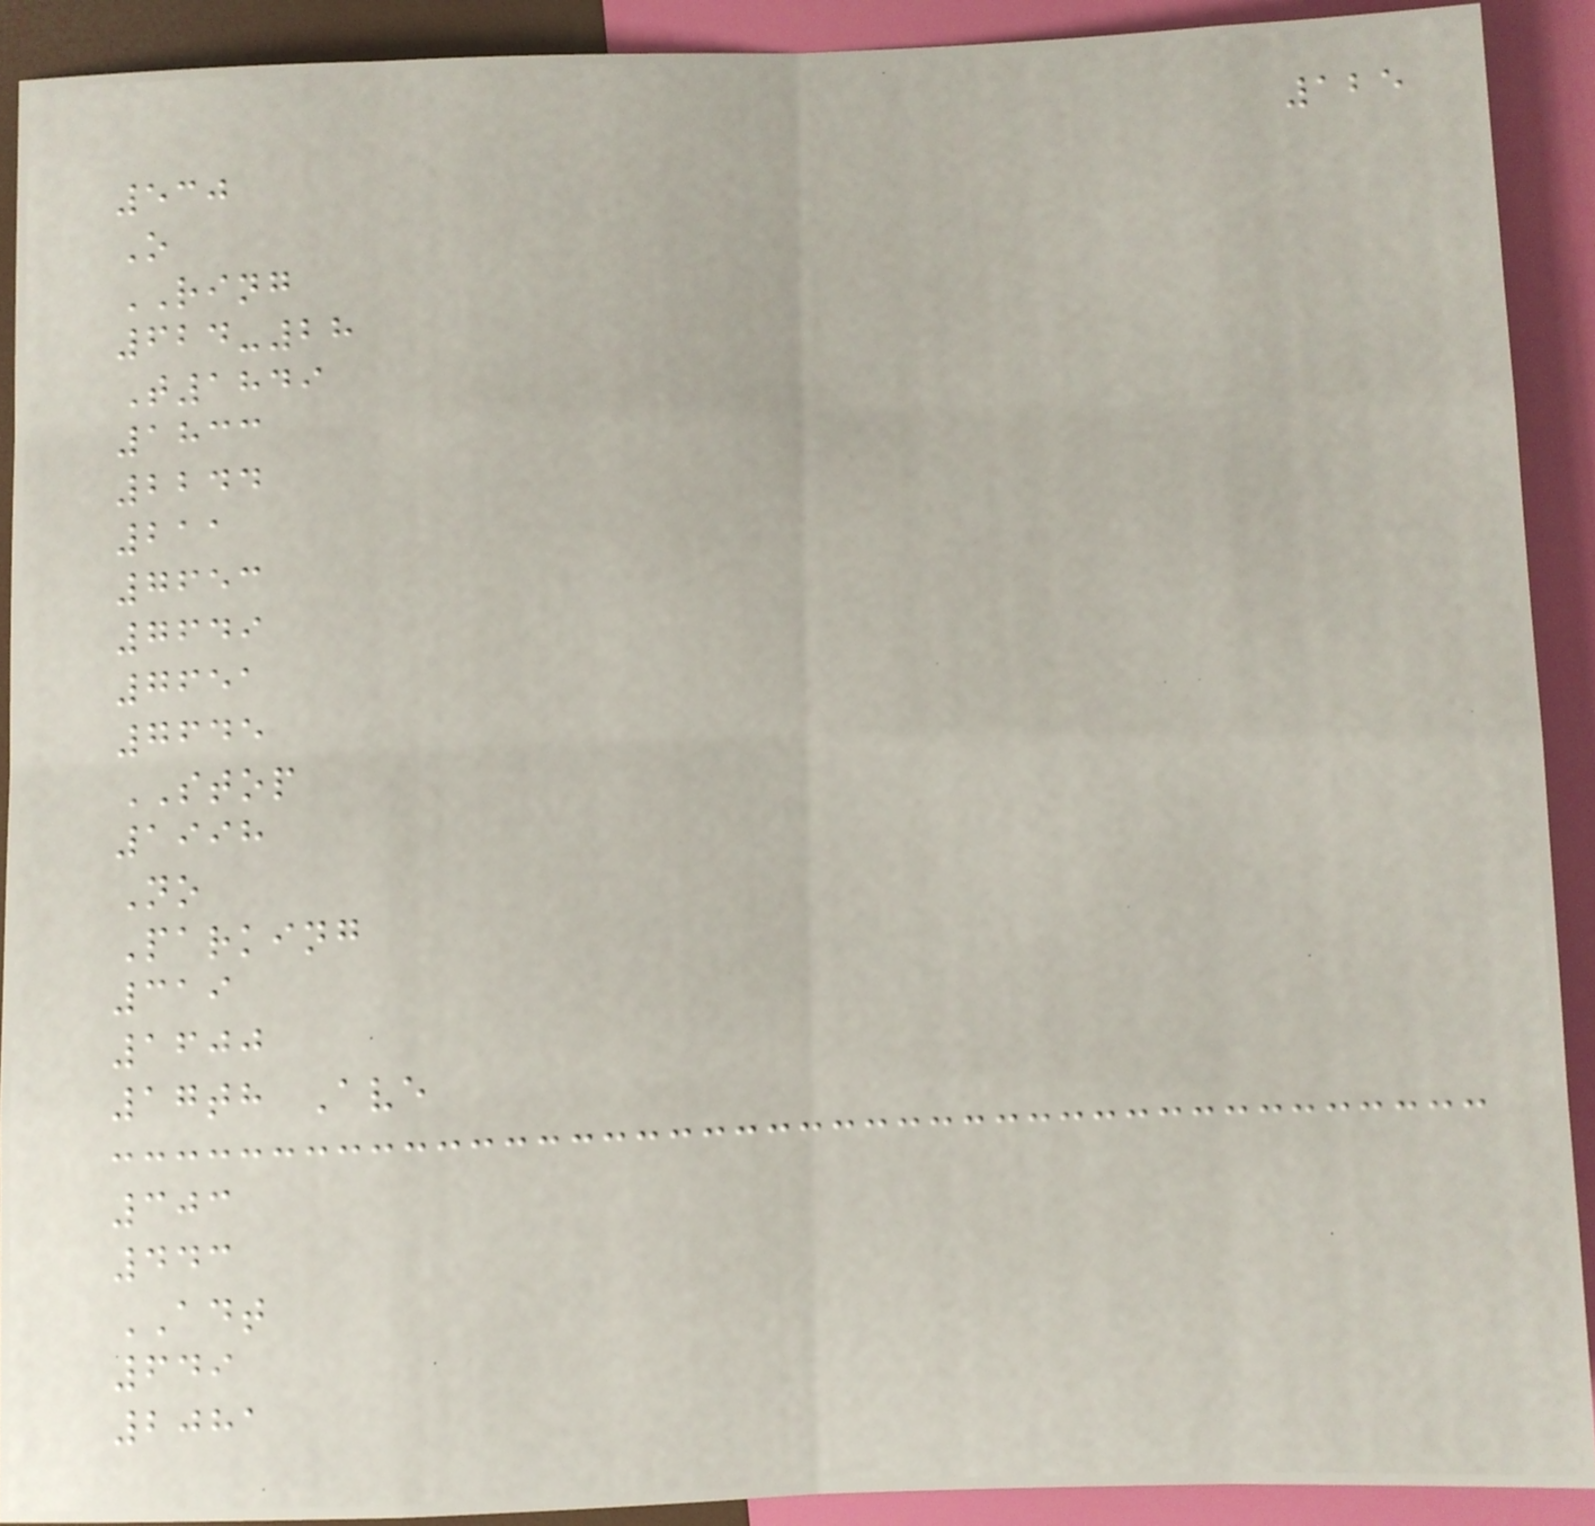125
530
O
RING
624-28
T1849
1833
2244
211
7653
7649
7651
7645
STOP
1998
No
Parking
319
1600
17th Ave
303
443
ADT
649
2081
